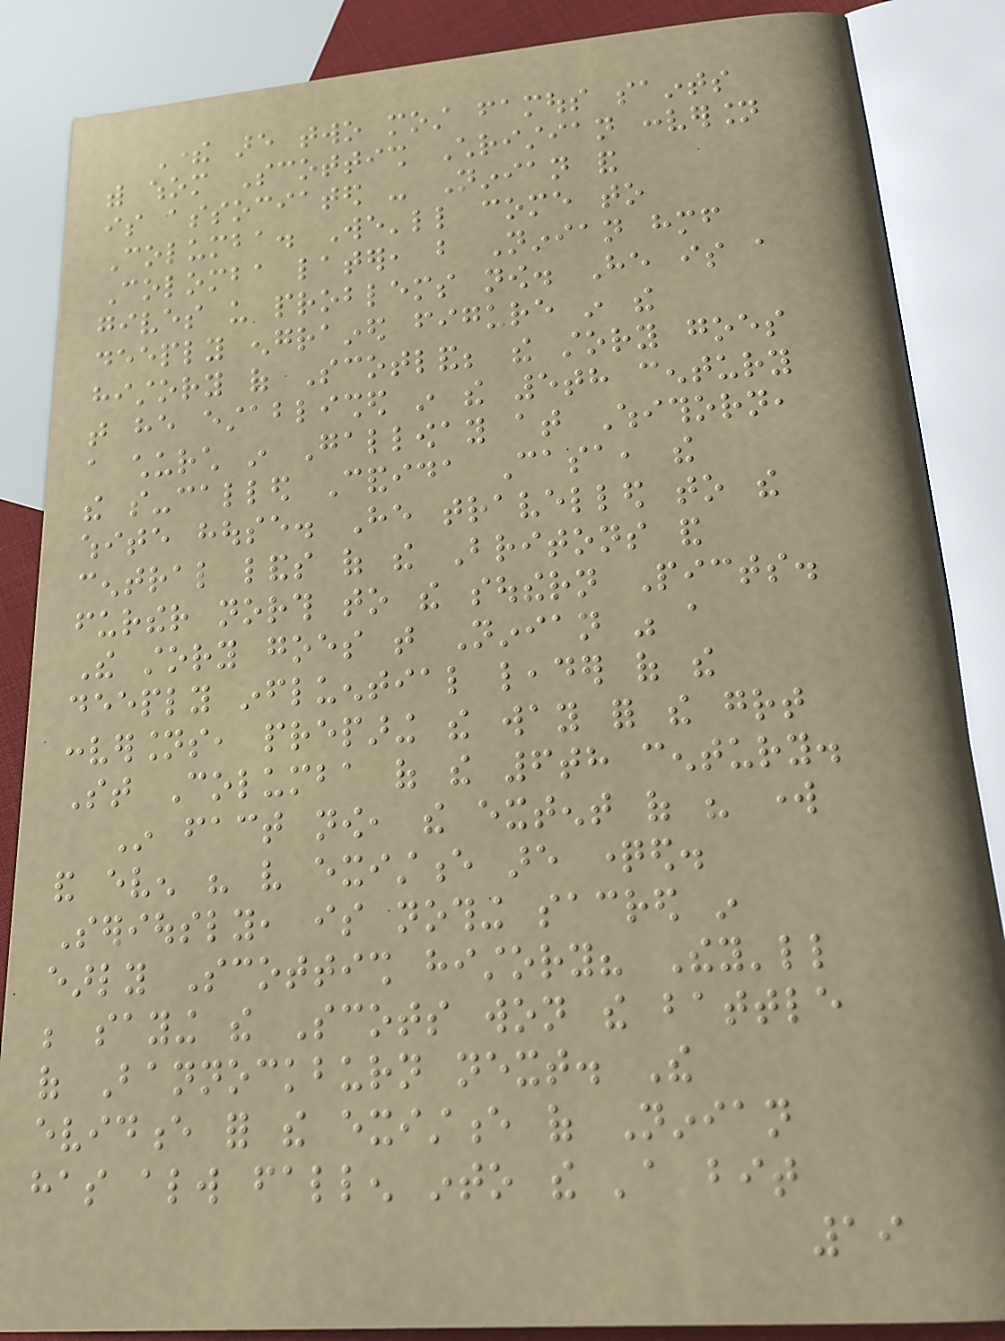There are two most famous saints
with whom Scottish Christian conversion
is associated - Ninian and
Columba. We'll come to
Colomba later, but Ninian himself
gives us problems now. He is a
deeply engrained figure in the
history of Scotland; the story goes
that he established in the 5th century
a church in Galloway at Whithorn,
the so-called Candida Casa, the
white house. He travelled to the
central lands of the Britons and
further north to the southern Picts.
The story goes that Ninian was a
deeply influential leader of the
conversions, preparing the way for the great
St Columba of the 6th century.
In fact now, the extent of his work
and even his very existence are questioned.
Seriously, is nothing sacred in
early Scottish history? They'll
be saying the Scots won the battle
of Bannockburn next. The
evidence for the existence of Ninian
has always fallen into the 'a bit
19
